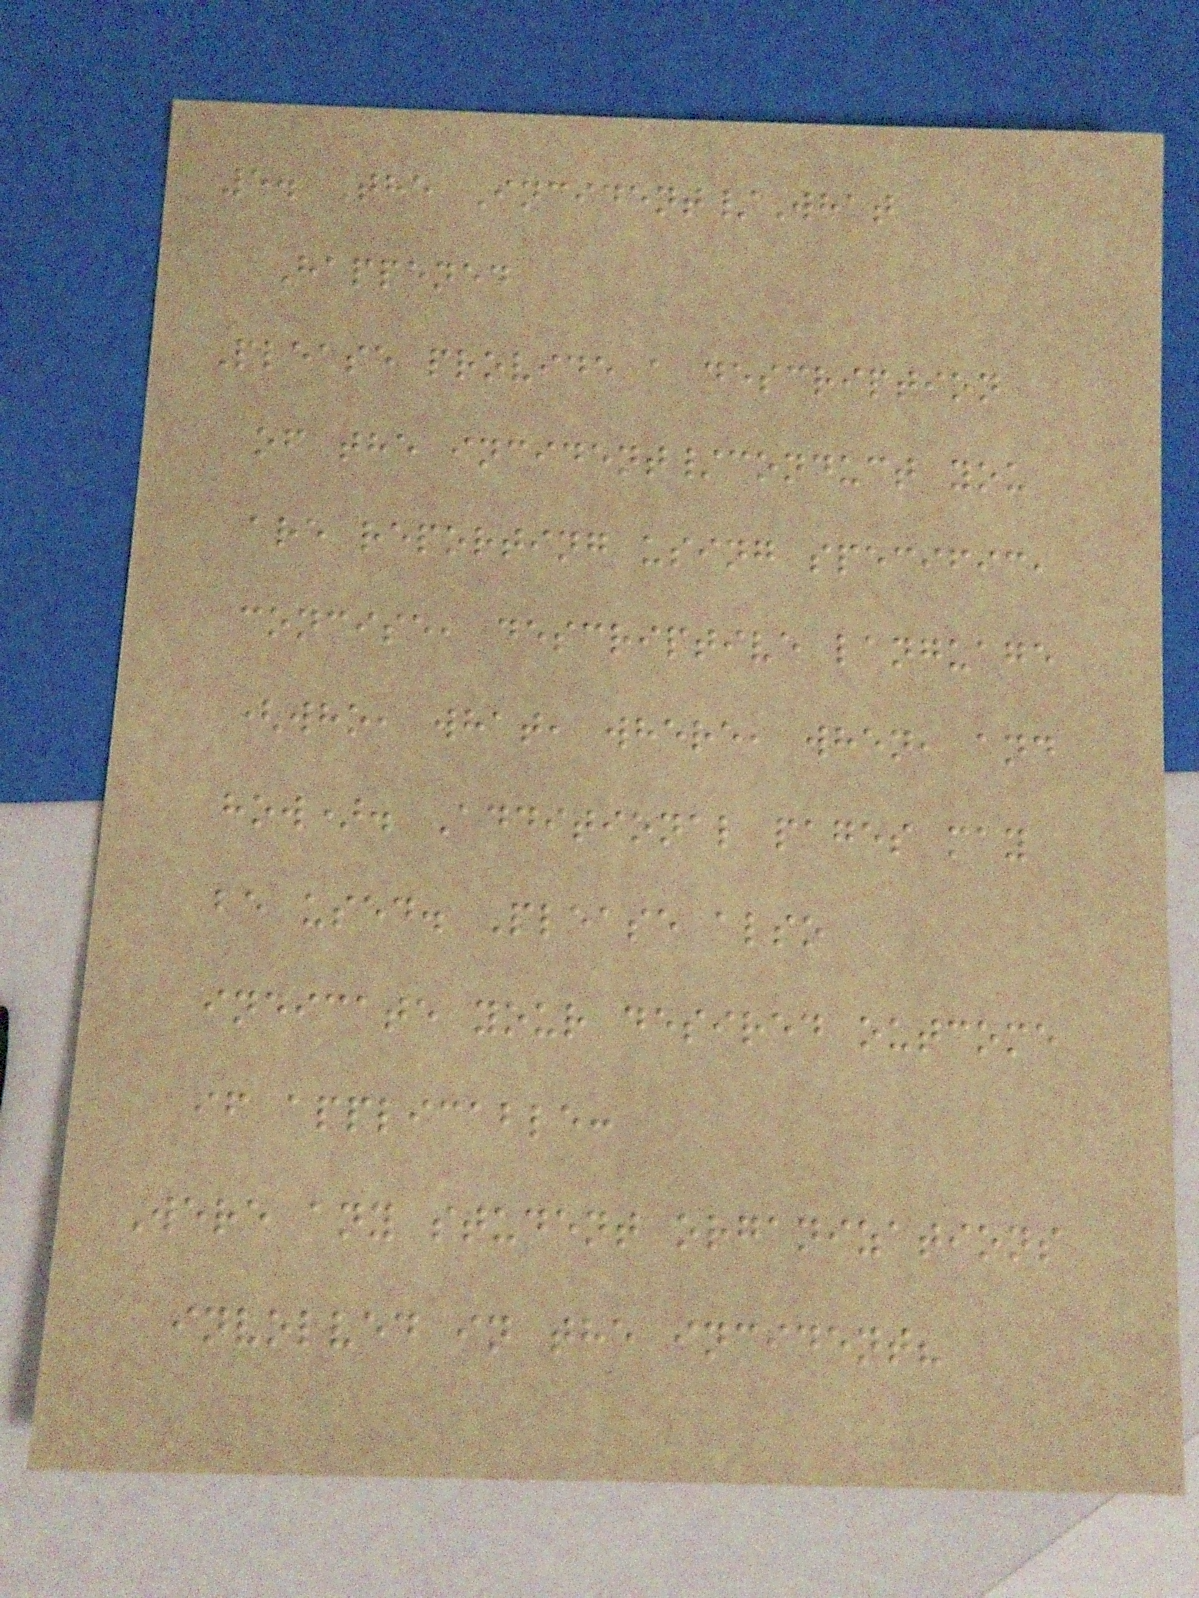5. The Incident/What
Happened
Please provide a description
of the incident/conduct you
are reporting using specific,
concise, descriptive language
(who, what, where, when, and
how). Additional pages may
be used. Please also
indicate your desired outcome
if applicable:
Were any student organizations
involved in the incident?
